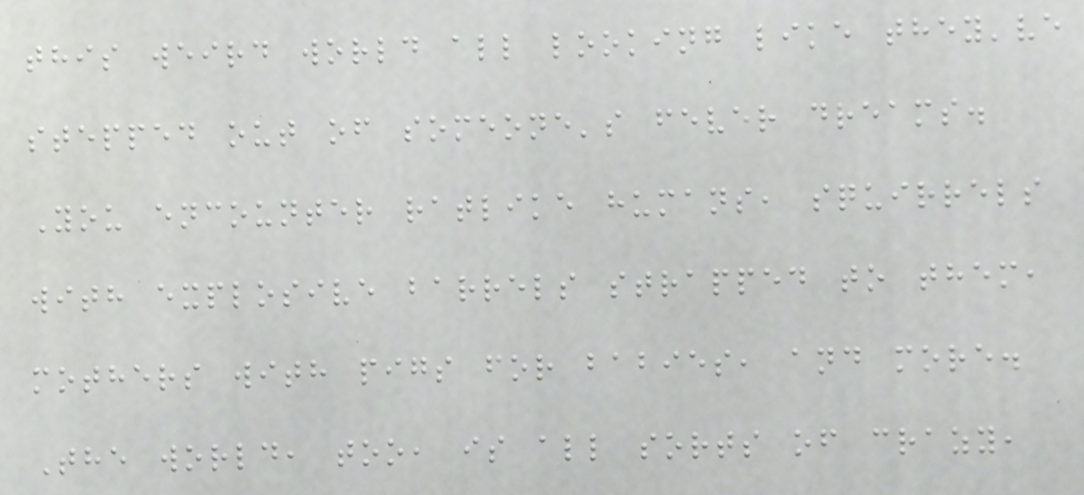this weird world all looking like they've
stepped out of someone's fever dreams.
You encounter ratlike humans, squirrels
with explosive barrels strapped to them,
mothers with pigs for babies, and more.
The world, too, is all sorts of crazy,
